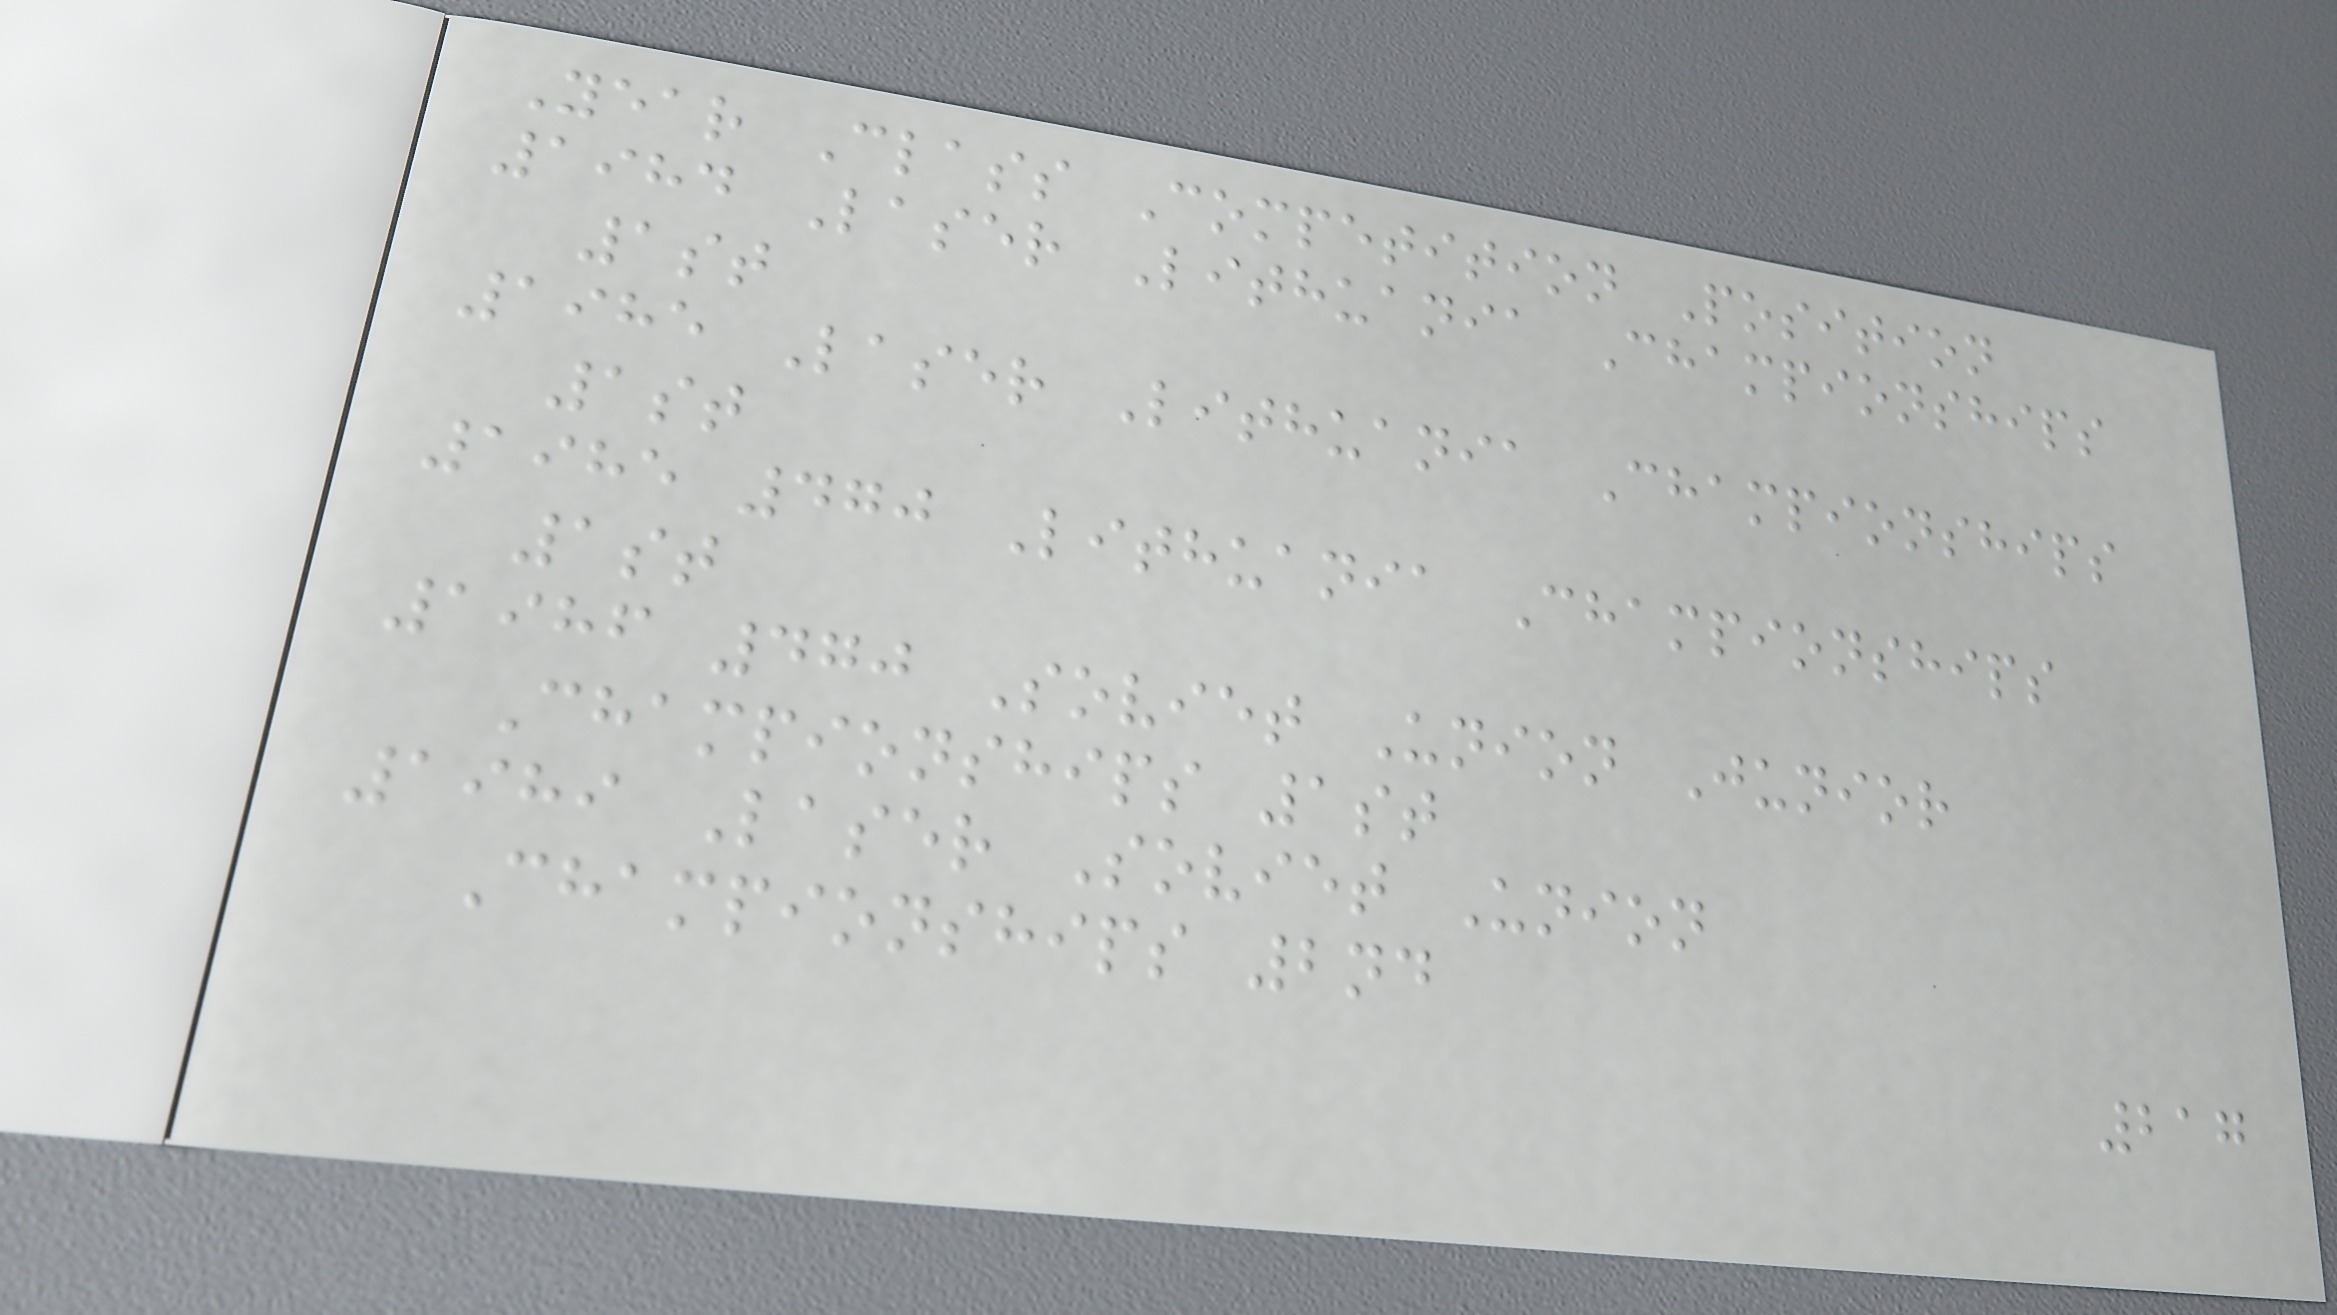Year Class Competition Position
1984 Laser Lithuania Championships
1st
1985 Laser Lithuania Championships
1st
1985 470 Lithuania Championships
1st
1986 470 Soviet Union Junior
Championships 1st
1989 Laser Soviet Union
Championships 2nd
217
